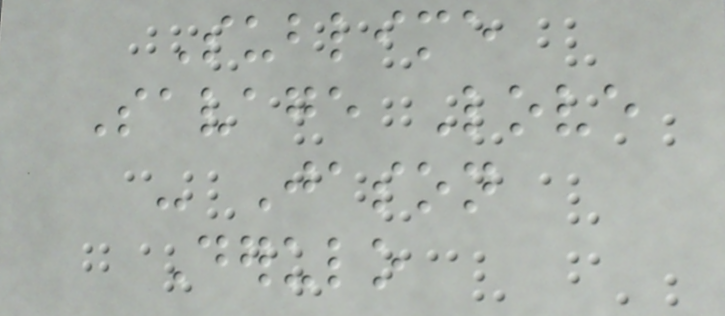Sublime
Savage Love
- Jason
Derulo
